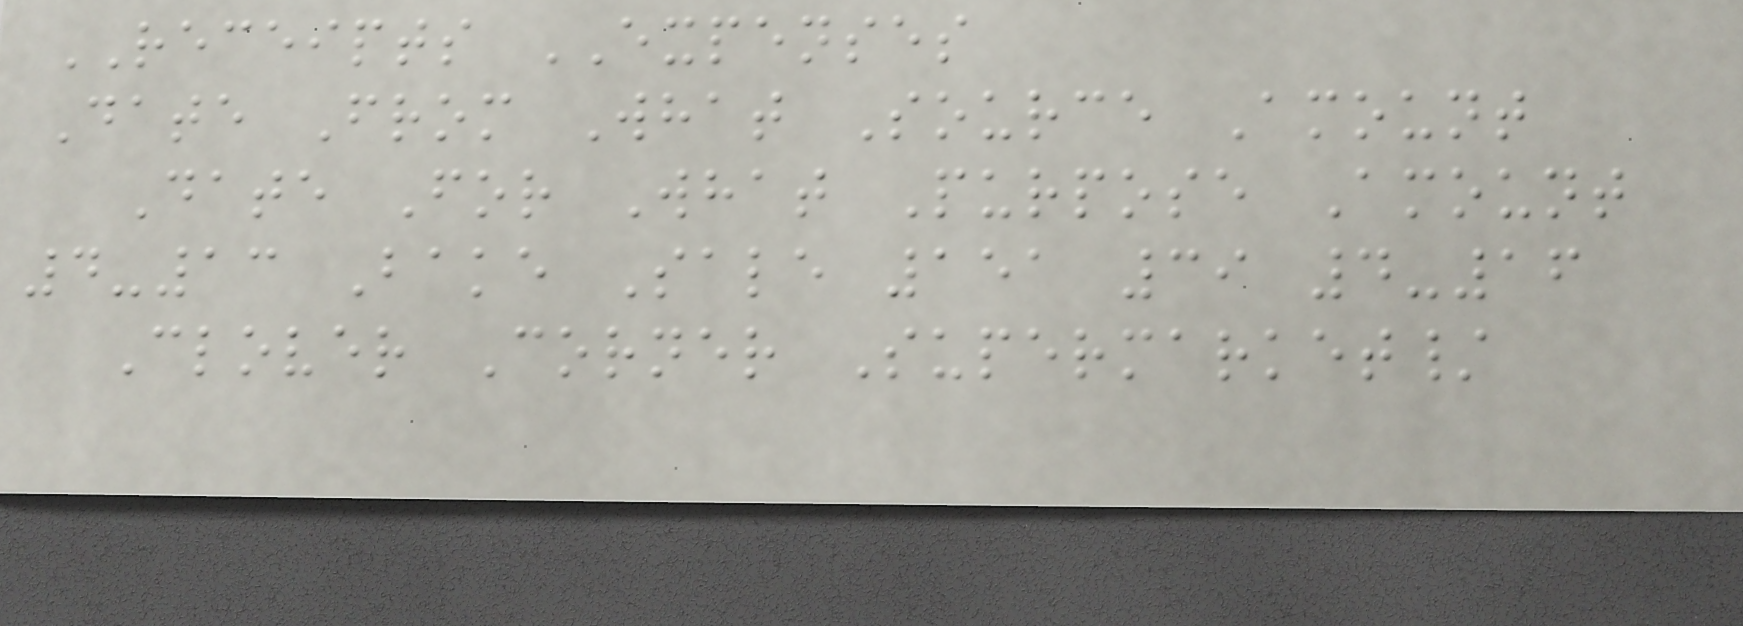RECEIPTS EXPENSES
Date From What Source Amount
Date For What Purpose Amount
4-13 Bake Sale 151 39 4-16
Clover Corner Supermarket/
